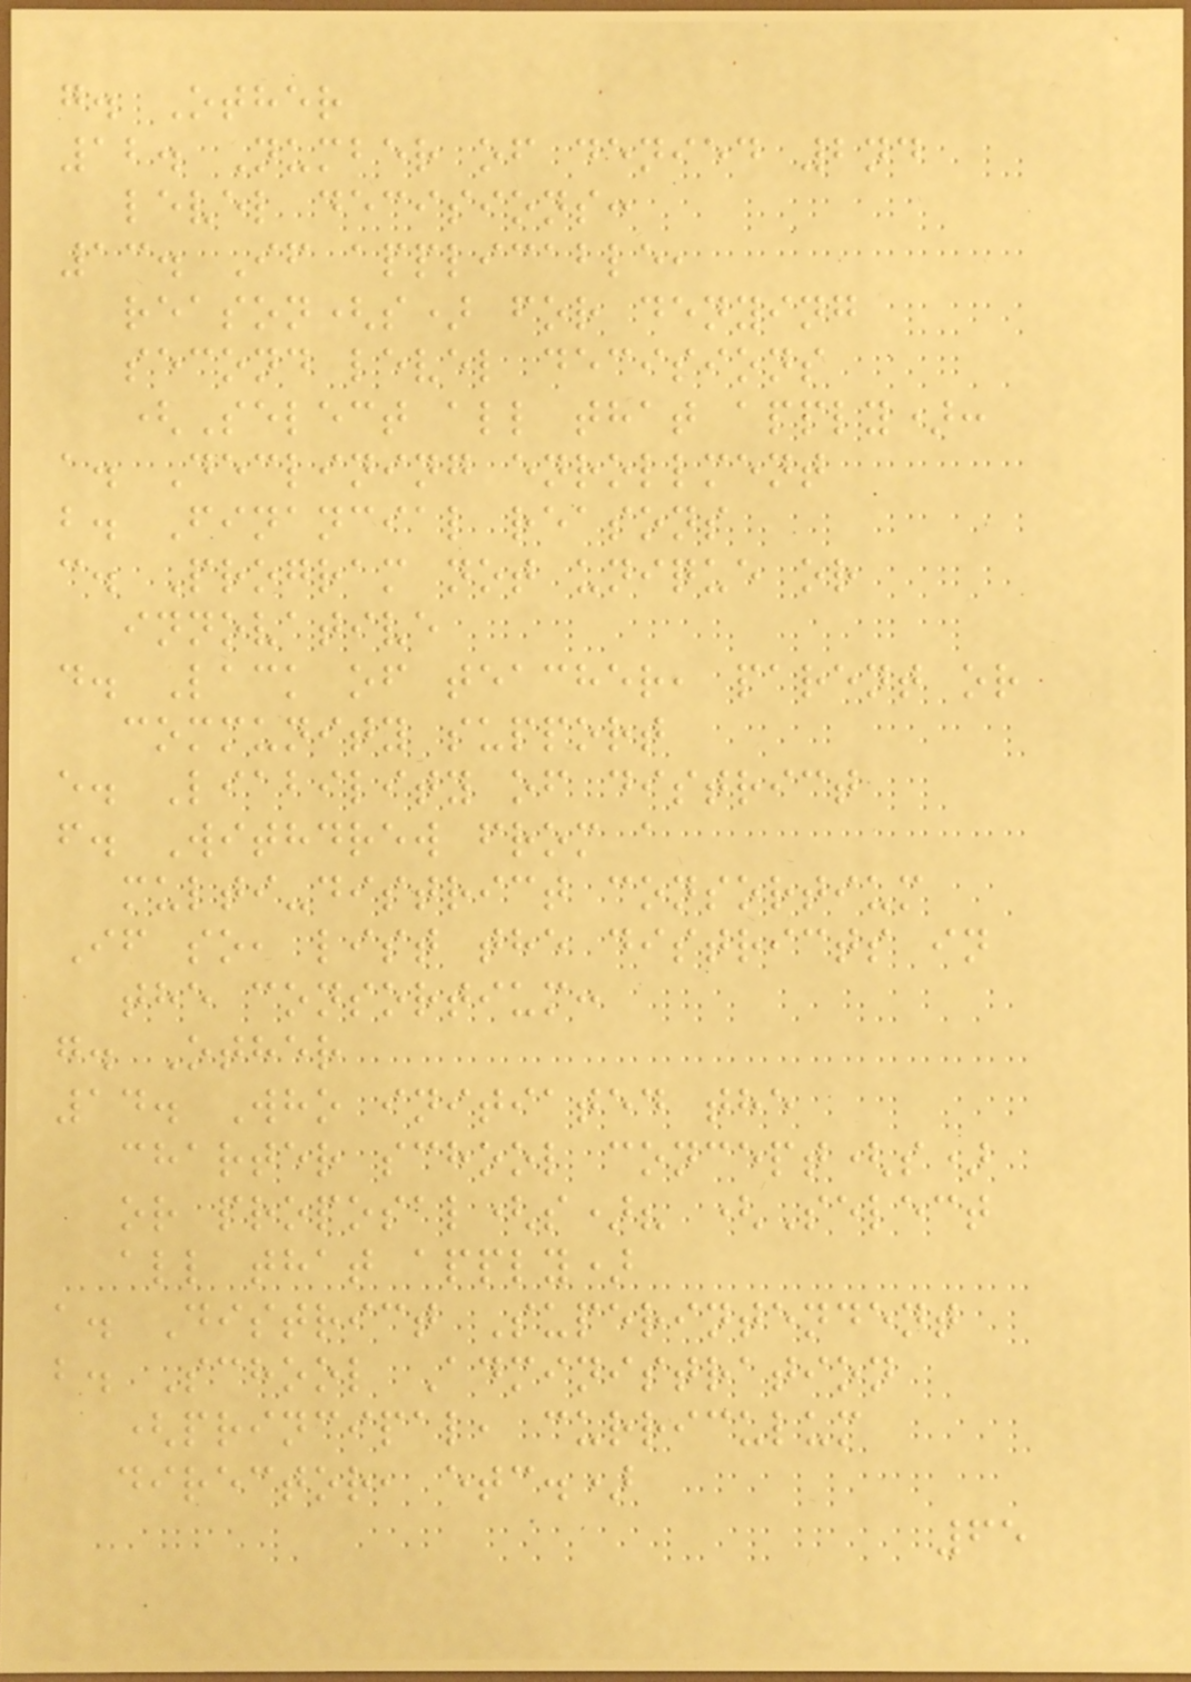g. Other
12. Number of denied 2nd
level decisions:
13. If applicable,
reason(s) for denying
second level decisions
(Select all that apply):
a. Declining enrollment
b. Financial reasons
c. Program not unique or
innovative
d. Lack of teacher, parent or
community support
e. Liability of district
f. Withdrew from a
multi-district consortium
If so, list the districts in
the consortium:
g. Other
14. Who initiated the
charter school concept(s)
or proposal(s)? (Select
all that apply)
a. District Superintendent
b. School Administration
(principal, curriculum
director, etc.)
65
